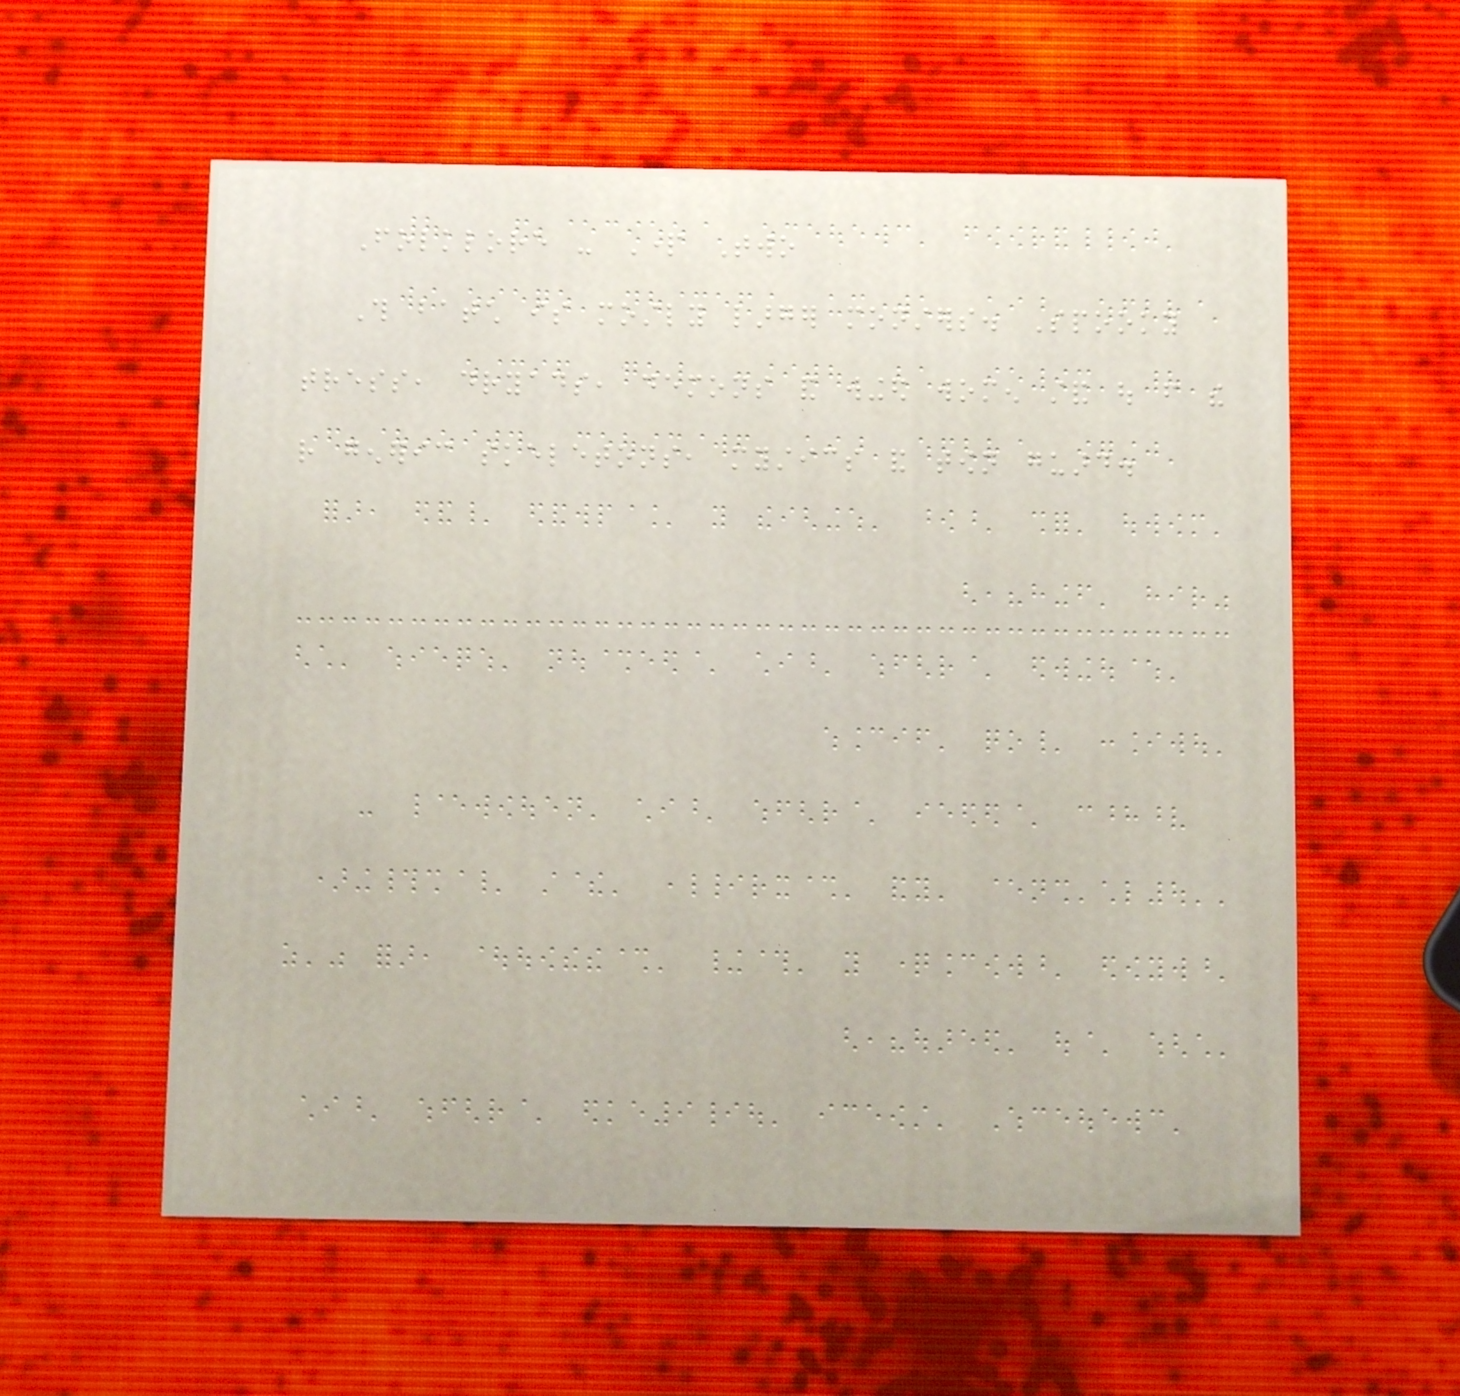Folklore - Part Two
This batch is mostly larger monsters. Spooky
tress, dryads, demons and winged women stand out from the
rather generic skeletons, mystics and town guard.
